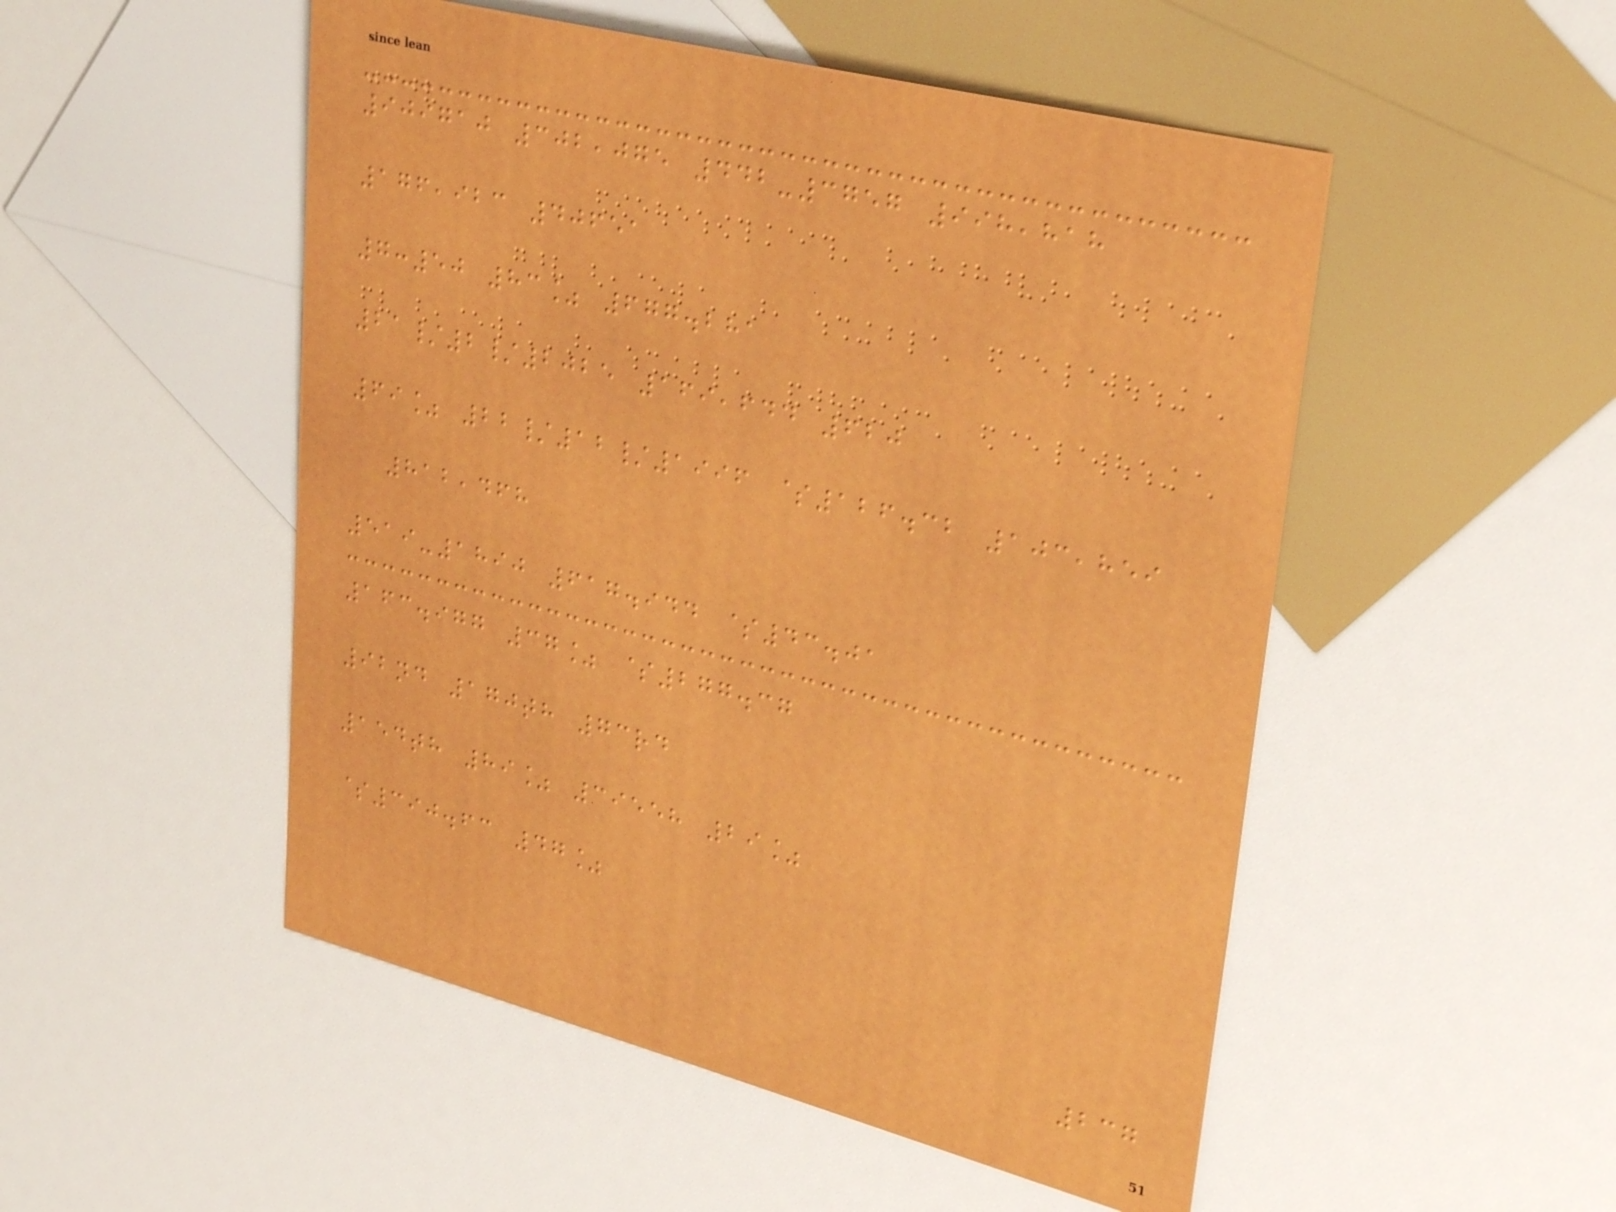909710 302,075 442-3757 998,818
176,923 40651
7:50 83% 677.281
21/2/2025 169,644 620
69% 22/12/1996 $126.32 103,859
812,468
519-1890 617.944 $43.01
163.977 37% $277.37
92nd 170th 73rd
154th 89% 39558 29%
$390.63 47%
237
